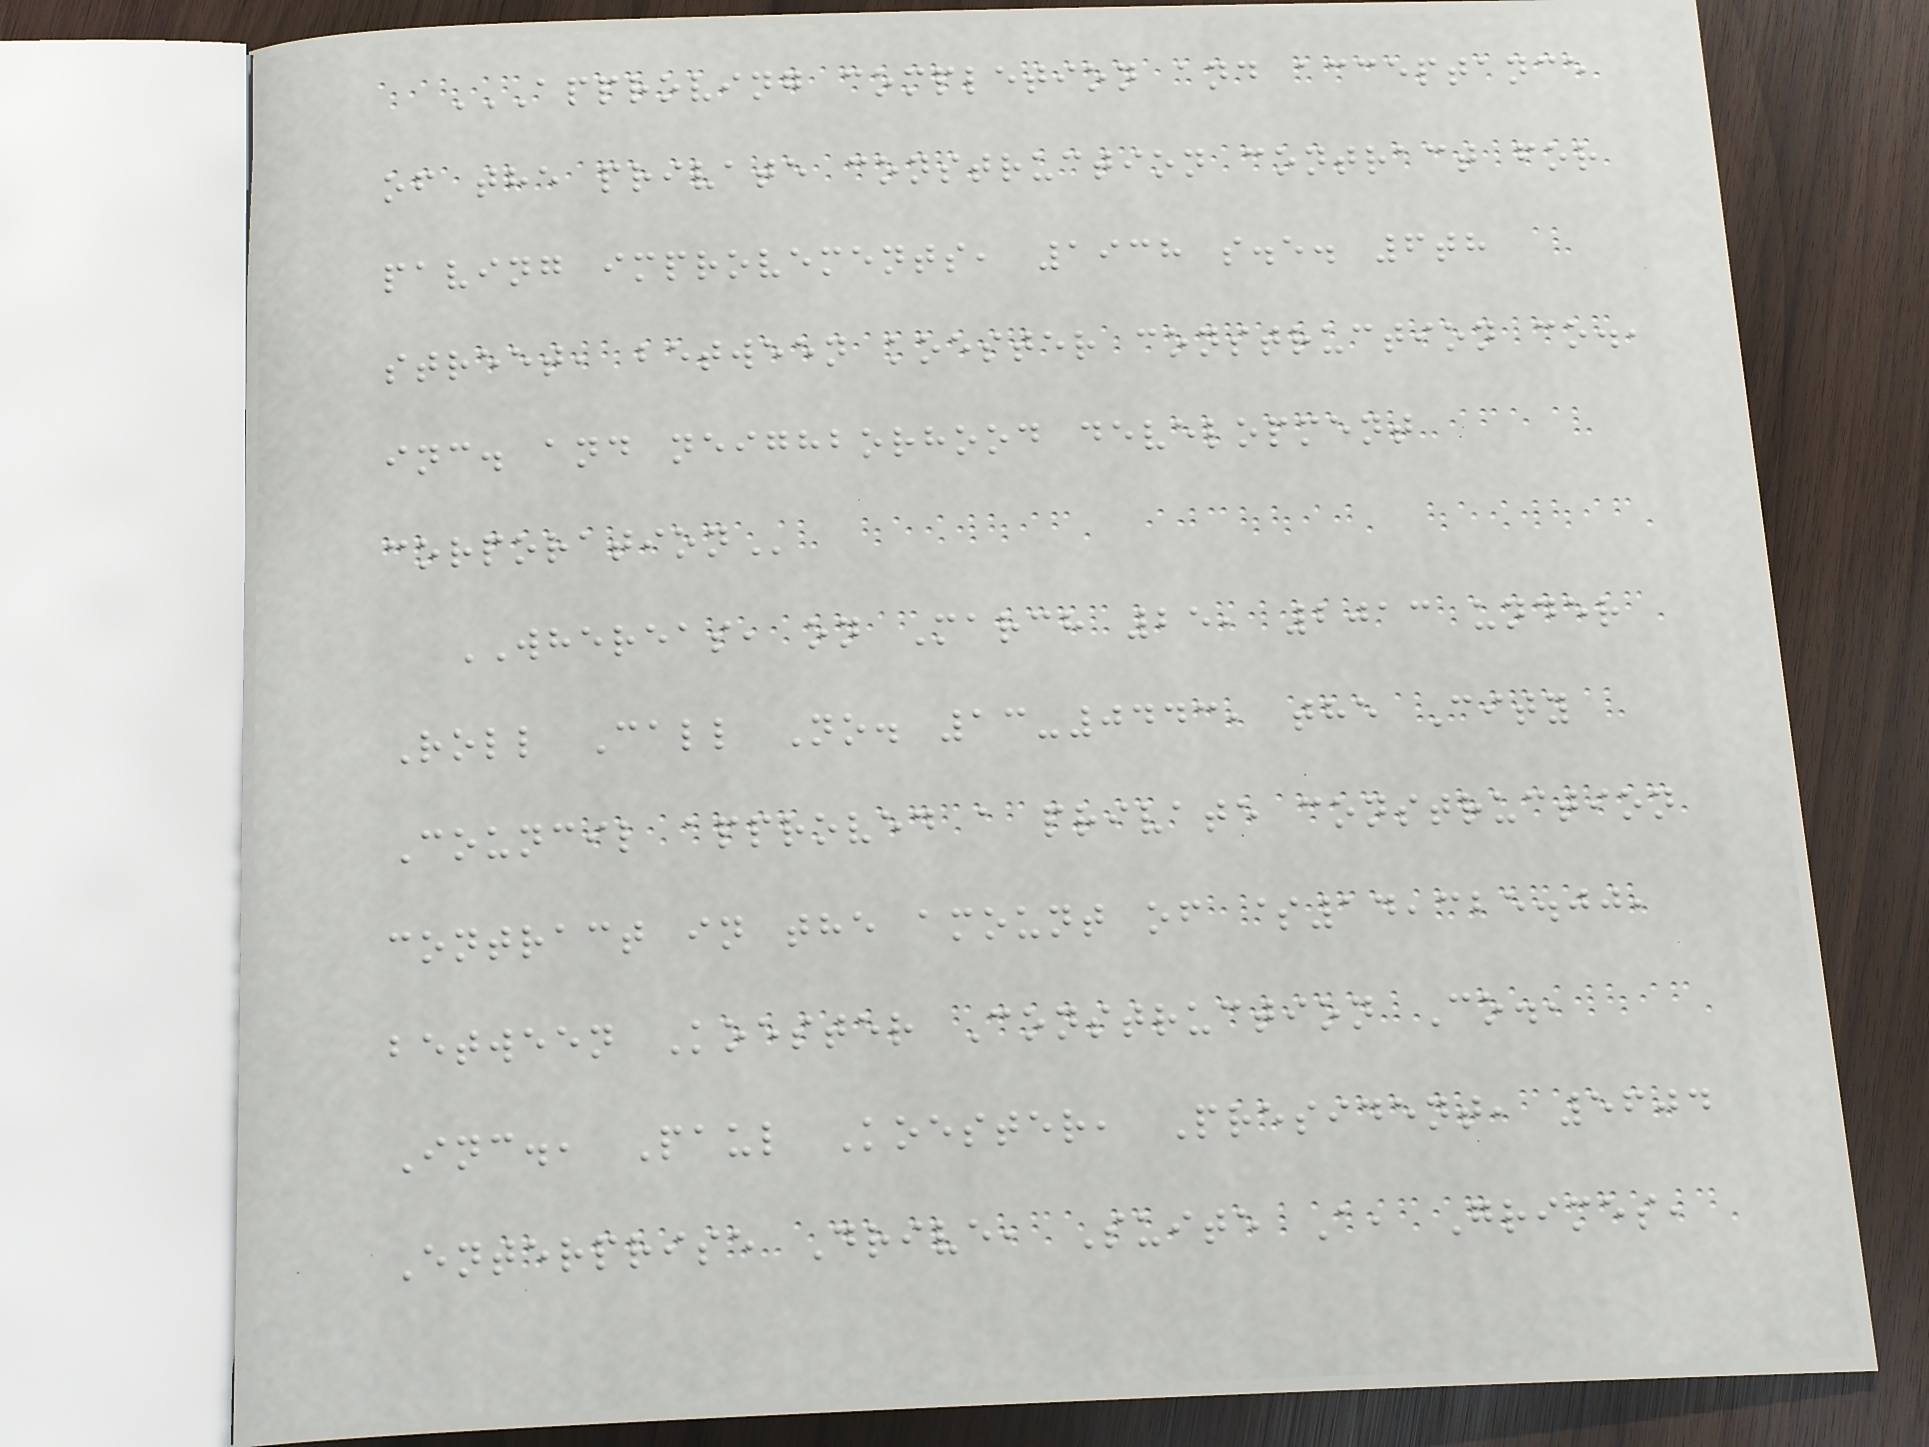APPROVING COMPLETION AND ACCEPTANCE
OF THE PRIVATE CONSTRUCTION CONTRACT FOR
PAVING IMPROVEMENTS, 1938 S.E. 6TH
STREET, BETWEEN KOESTER CONSTRUCTION CO.,
INC. AND NEIGHBORHOOD DEVELOPMENT
CORPORATION
WHEREAS, on March 25, 2013 under
Roll Call No. 13-0443, the City
Council approved a private construction
contract in the amount of $14,325.00,
between Koester Construction Co.,
Inc., Paul Koester, President, 5604
Enterprise Drive, Suite A, Grimes,
